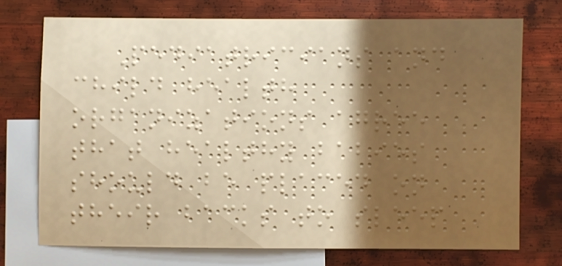Pediatricians and
child health
organizations agree
that healthy babies
should be placed on
their backs to sleep
